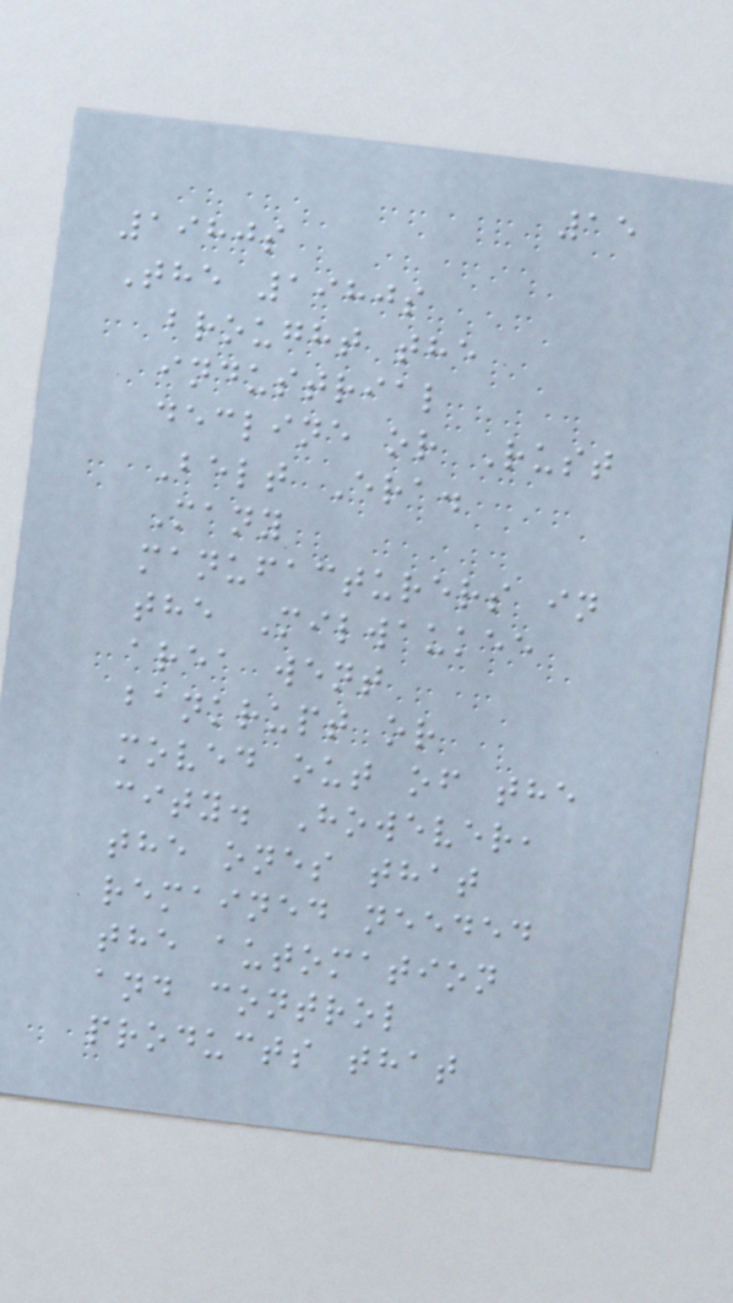15
1980s
The 1980s
brought the
industrial
decline or Rust
Belt Era.
Many
manufacturers in
the Milwaukee
area went
bankrupt or
moved out of the
city. However,
the ones that
remained needed
the automation
and control
products that
